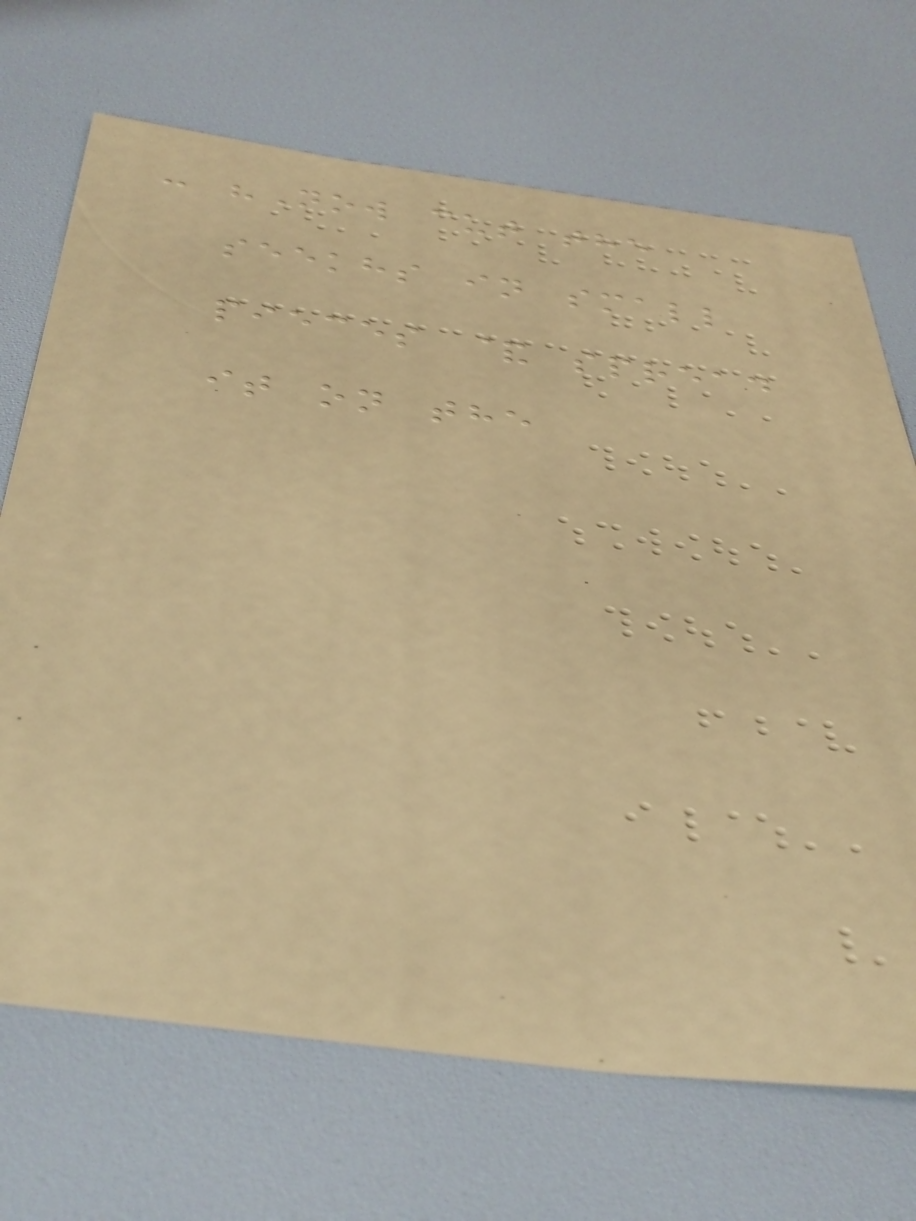- "Now cut the
seekhs in small
pieces & spread
it on the
